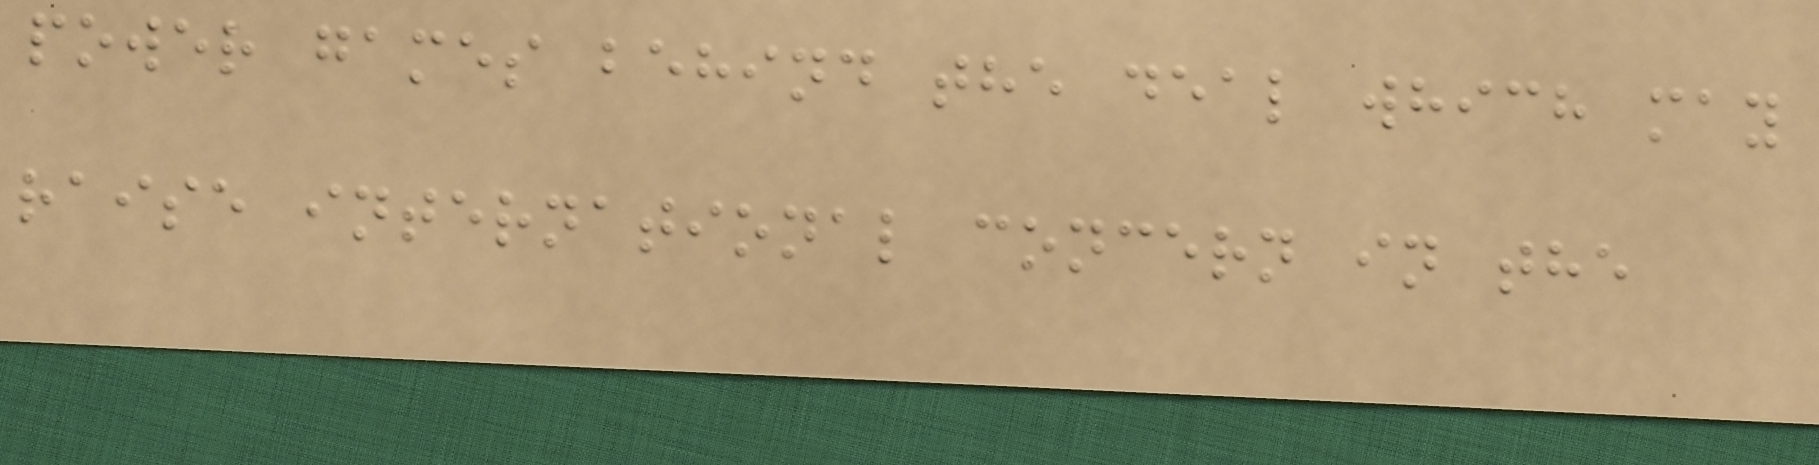power games behind the deal which may
raise international concern in the
